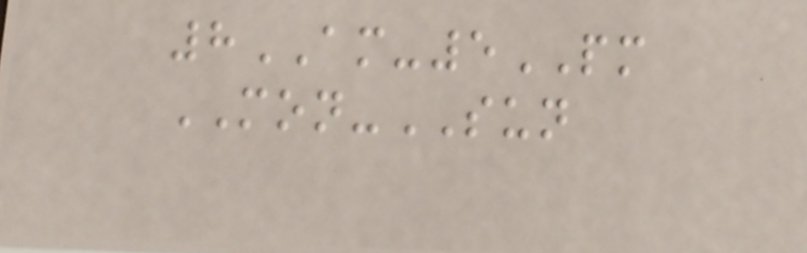8AM-5PM
MON-SUN
